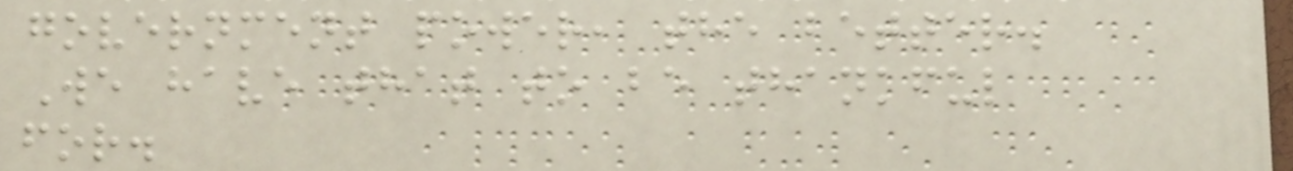government power, the better.
We have that to be thankful
for.
